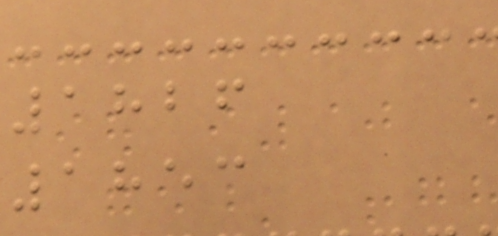1826
1853
